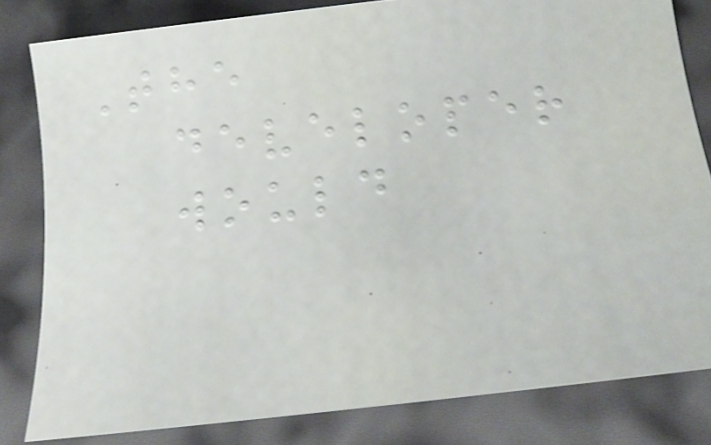The
developer
would
